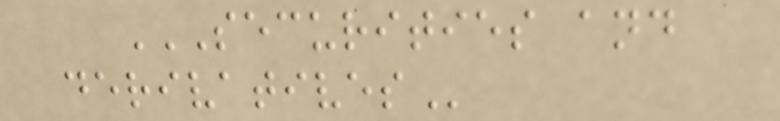SECURITIES AND
DERIVATIVES
